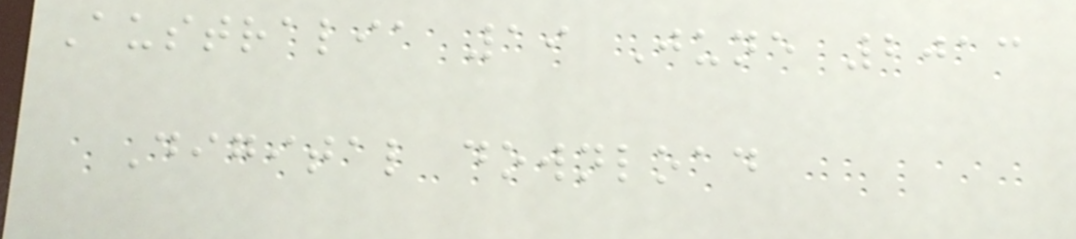Australia 19 June 2013
Digital download
